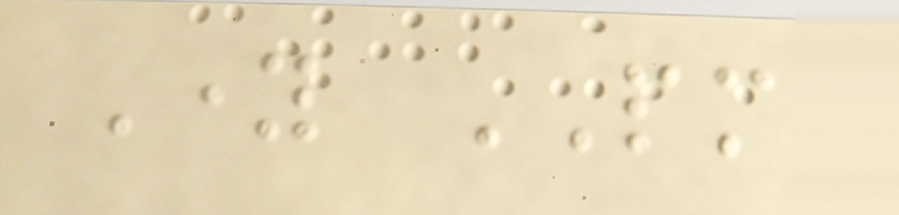Young PM
